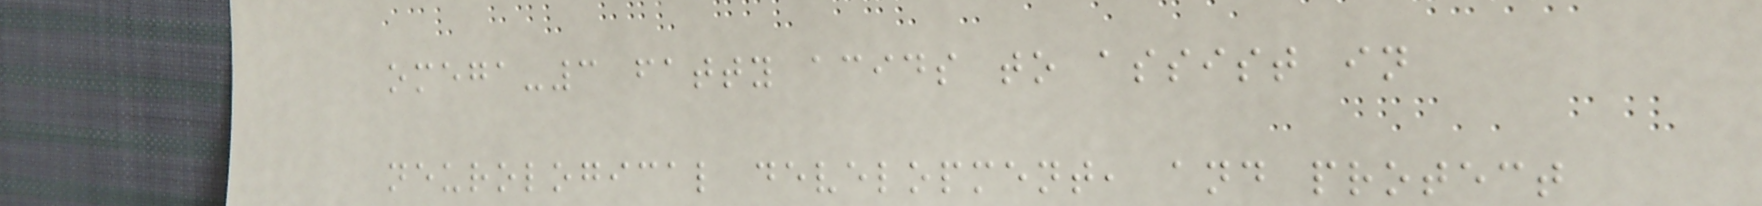omega-3 fatty acids to assist in
neurological development, and protect
